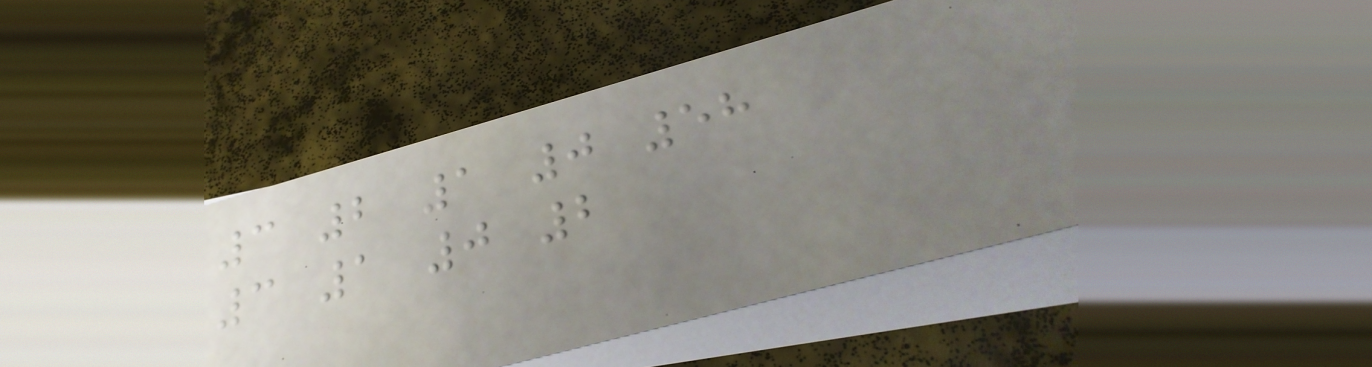3 2 1 0 58
3 1 0 2
